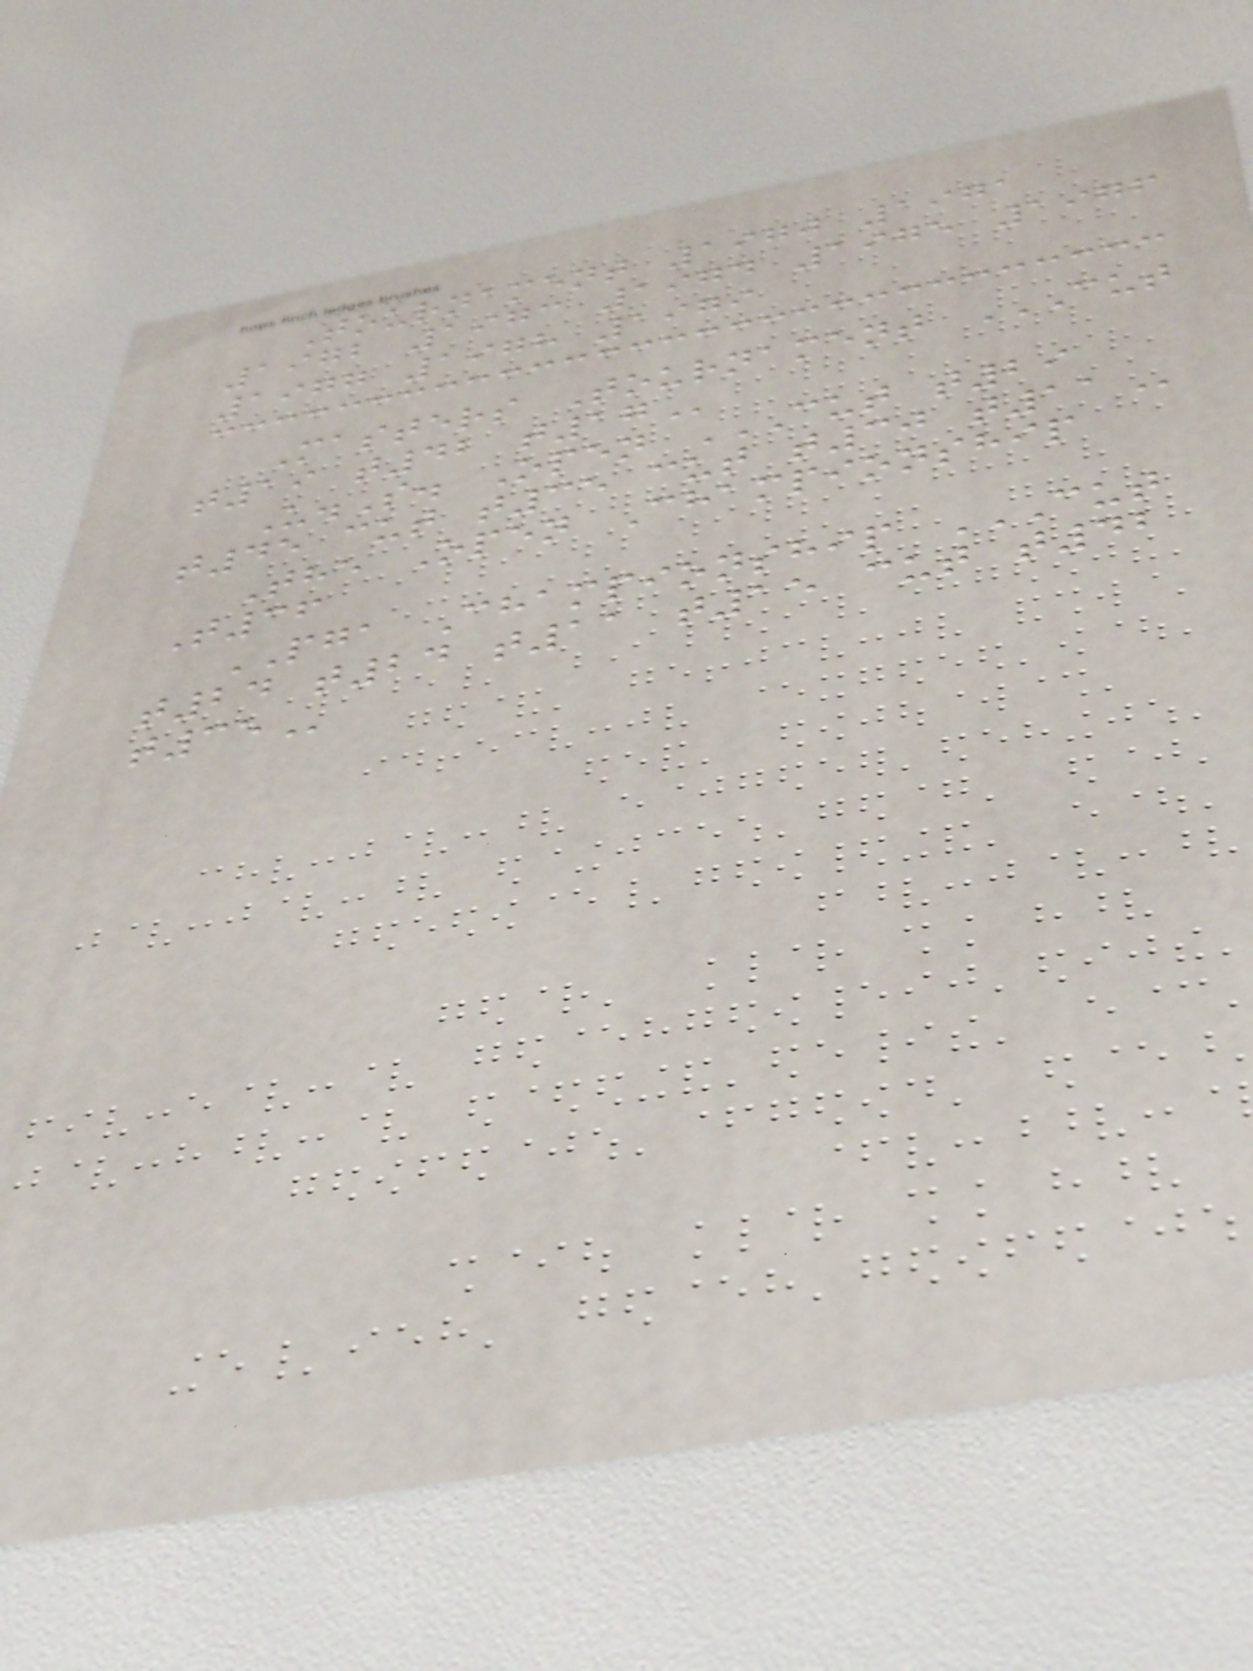Tournament 1970 1971
1972 1973 1974 1975 1976
1977 1978 1979
Masters Tournament CUT
t19 t42
U.S. Open CUT T29
t45 cut t35 cut t30
The Open Championship
T36
PGA Championship CUT
t24 t24 t11 t15 cut t42
